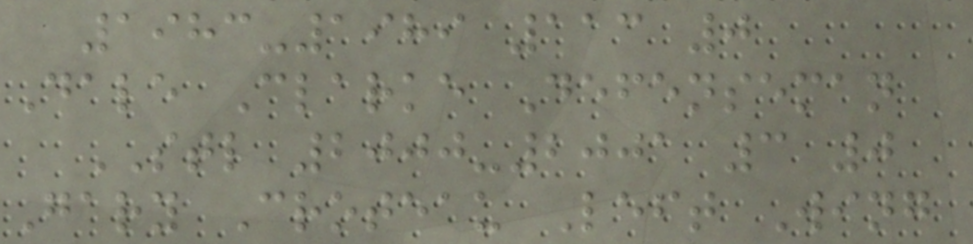1983-1989 113 0
Dale Clarke Defenseman
STL 2000-2001 3 0
Gary Croteau Left Wing
